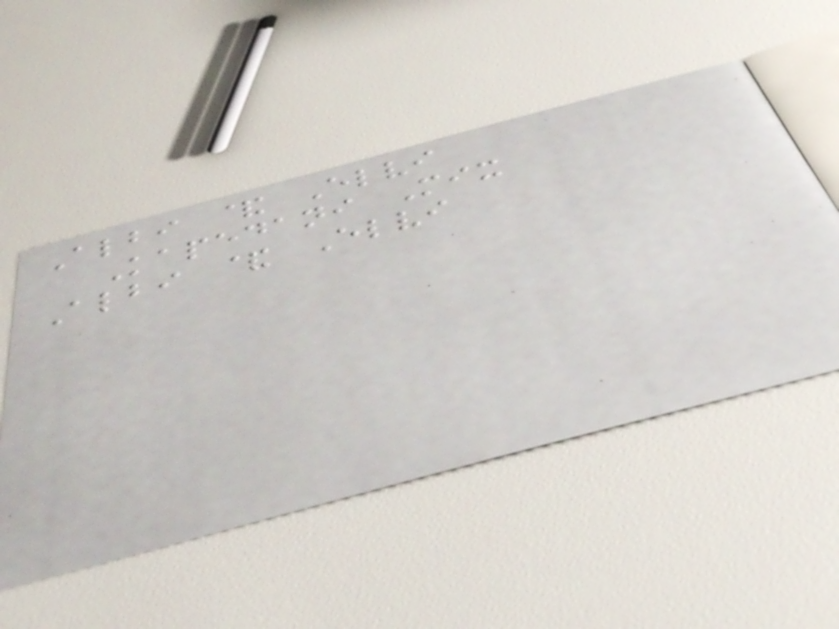Albi & Elvi
Kapedani Mix
Albi & Elvi
